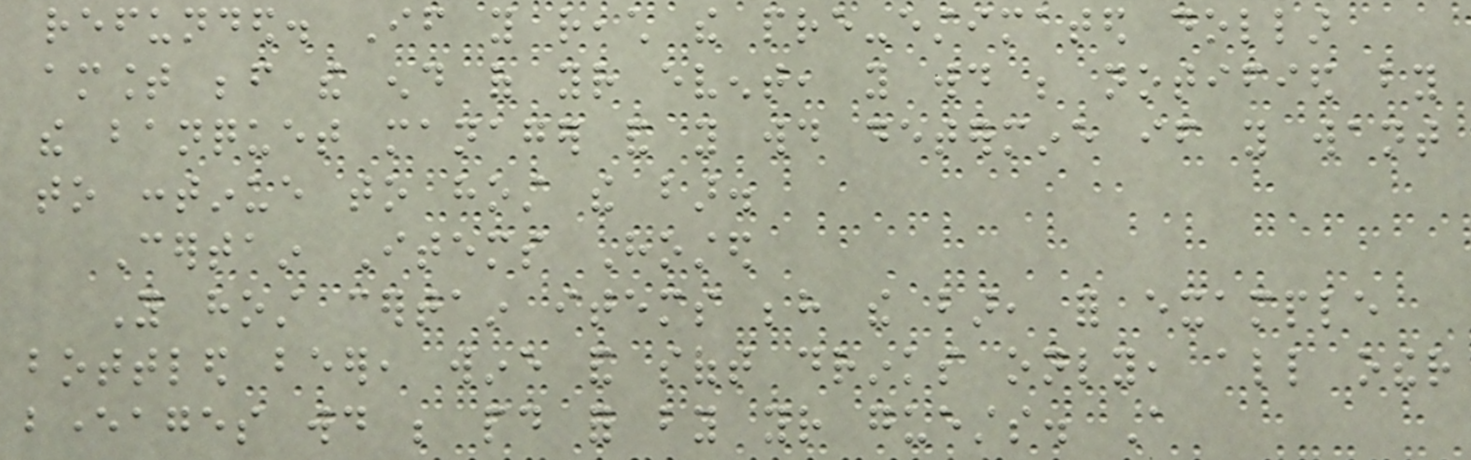refunded. If you reach the pre-estimated dollar
amount before the end of your event, you would be notified by
the banquet manager and you would determine if you want
to continue to host the bar.
Certain Items Hosted
You host certain items behind the bar, for example
bottled beer, wine and soft drinks only, all other
beverages would be paid for by your guests. A
